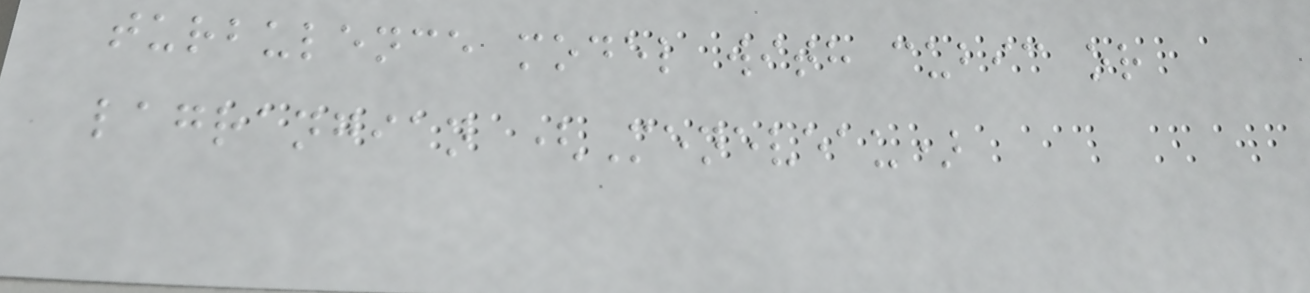turbulence model with cubic or
lagrangian (Meneveau)
